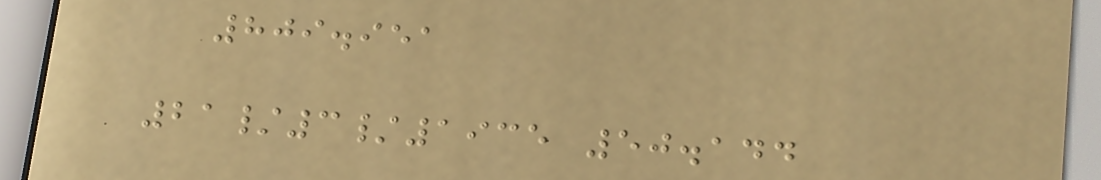809.951
21/3/1935 50.144
